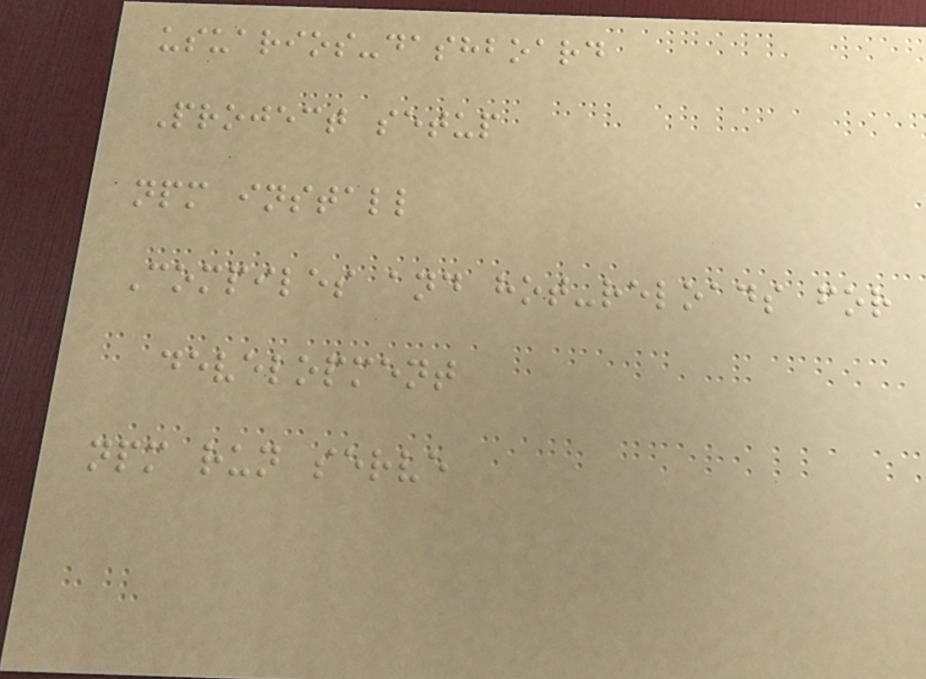usuarios-dashboard
Project setup
npm install
Compiles and hot-reloads for
development
npm run serve
